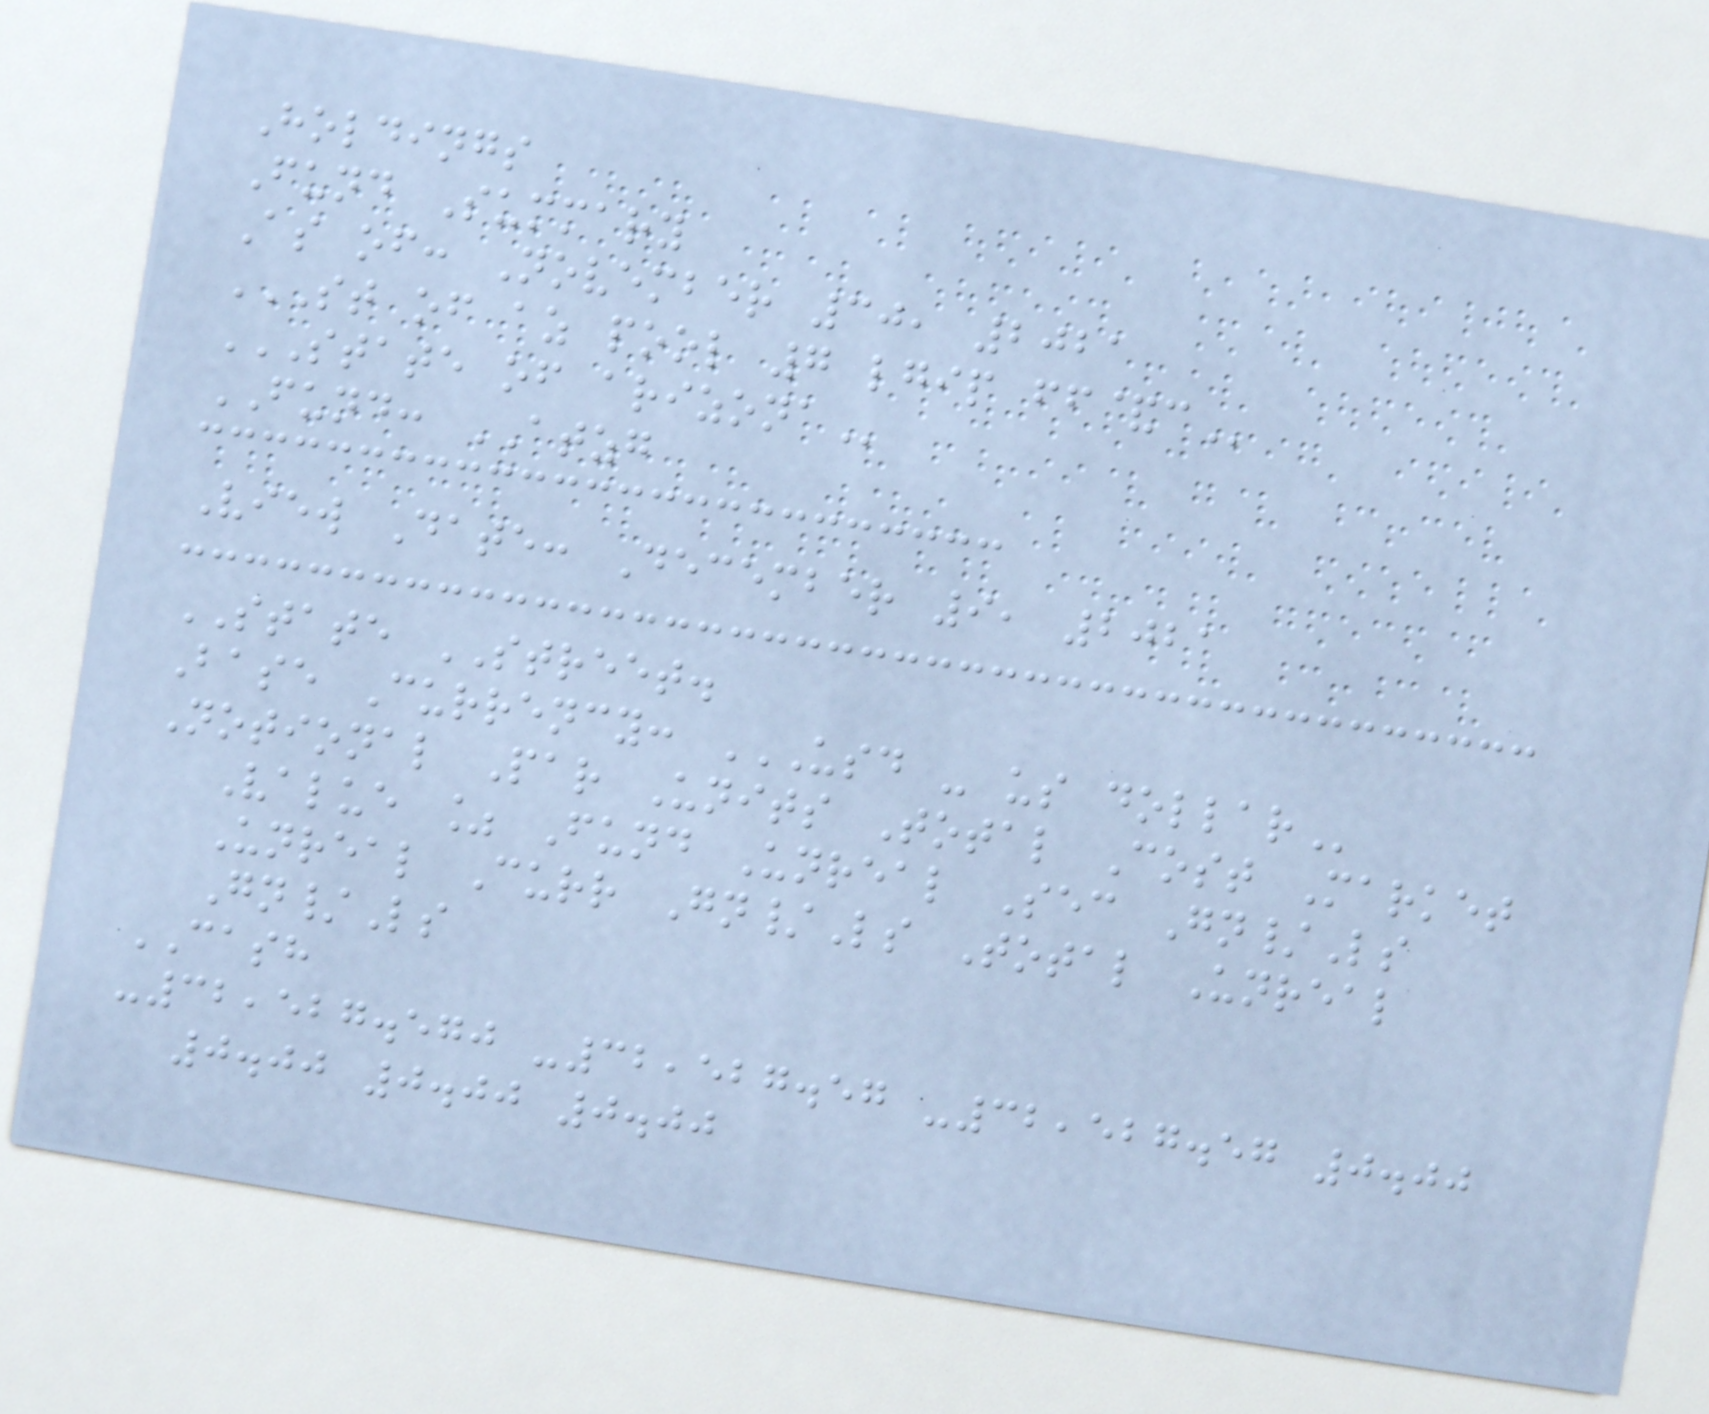Holdings
Fund Summary
As of: November 30, 2021
ST OF AZ POOL 7 LGIP FF&C
STATE OF ARIZONA
FUND: ATZG
View Date: December 9, 2021
STATE STREET.
Base Currency: USD - US DOLLAR
Notional Par Units Total Cost Market
Value % Fund Unreal Sec Gn/Ls
Unreal Curr Gn/Ls Total Unreal
Gn/Ls
CASH
-32,527.570 -32,527.57 -32,527.57 0.00
0.00 0.00 0.00
